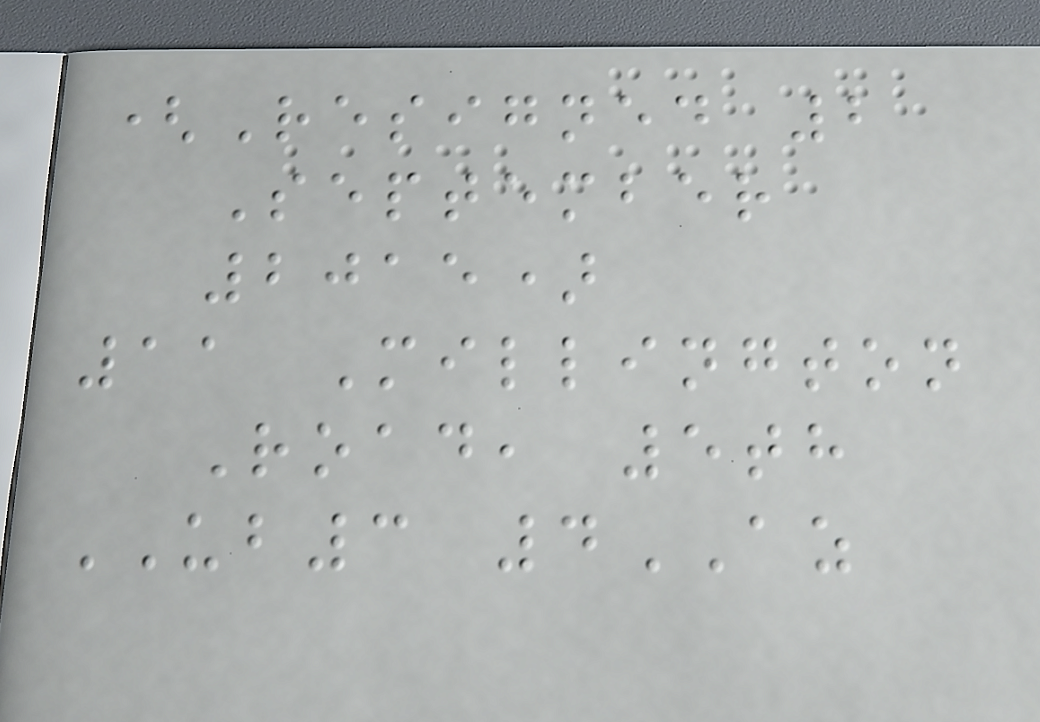(Resigned 2
September
2015)
11 Millington
Road, 5th
UB3 4AZ
